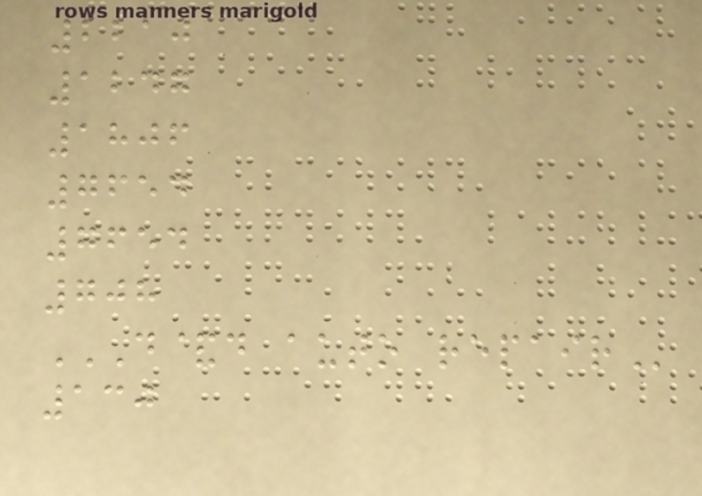2210
1247
1806
7654
7654
708
D&D AUTO REPAIR
130
